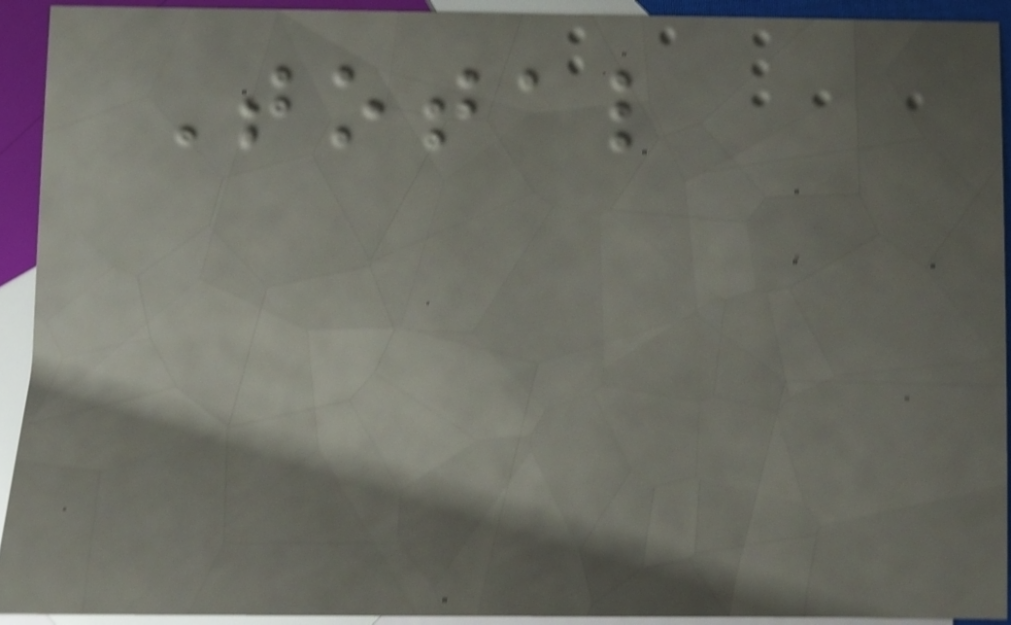Total
